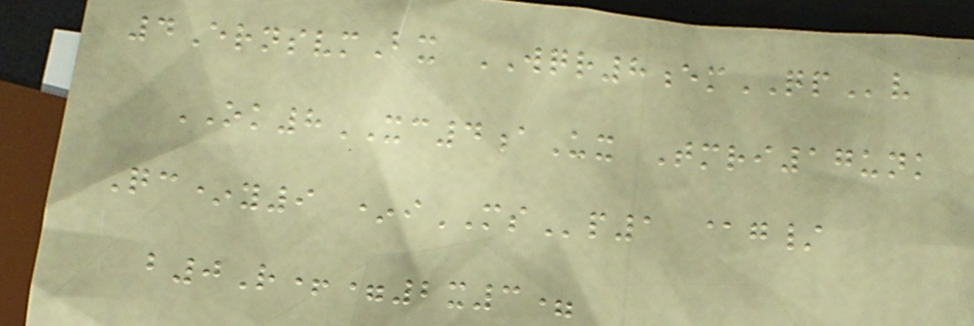4ErnsvmBx WQR8emQPv
OK8XC4aUx Tmri17unk
Qc*y9 *iMSp1 @g/
b0R+=2x3=
